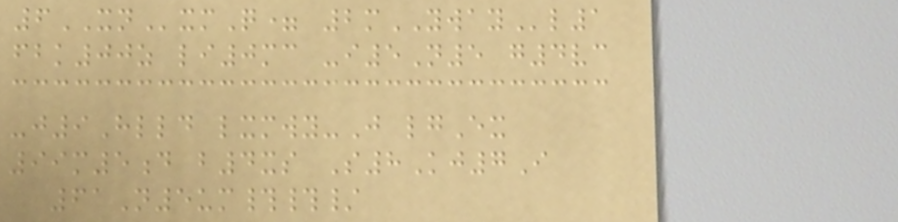6XNxmQ= 2mYWAYl1
fbk00z li0mc -i5N5 g4vc
-j9Hlld lxmwy-J lgEx
99m5d b4xs S8Kj7I
61N5um##/
